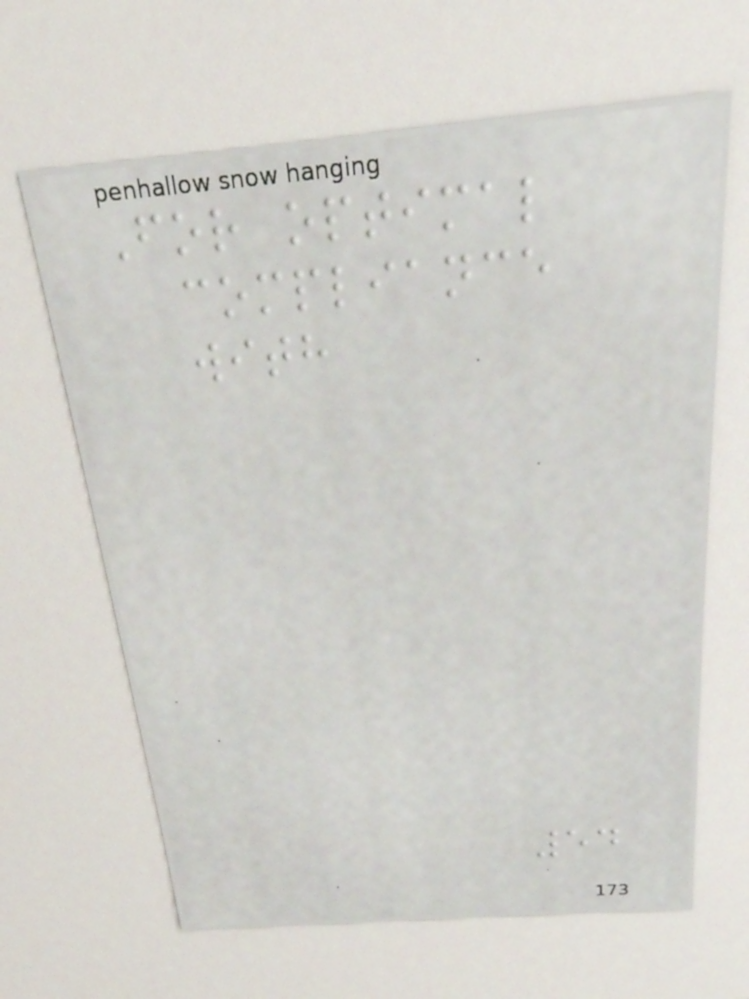For optimal
compliance
with
54
